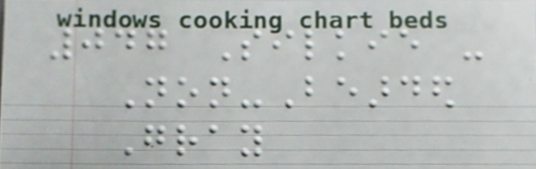047 Silkie -
Non-Bearded
Gray
